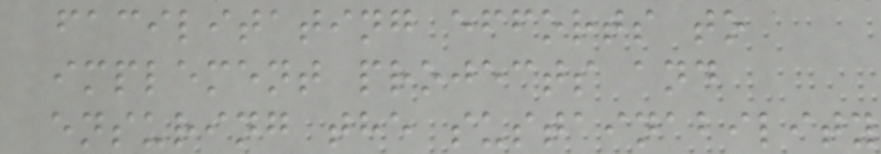facilitating efforts to
implement projects and
ensuring the sustainability
